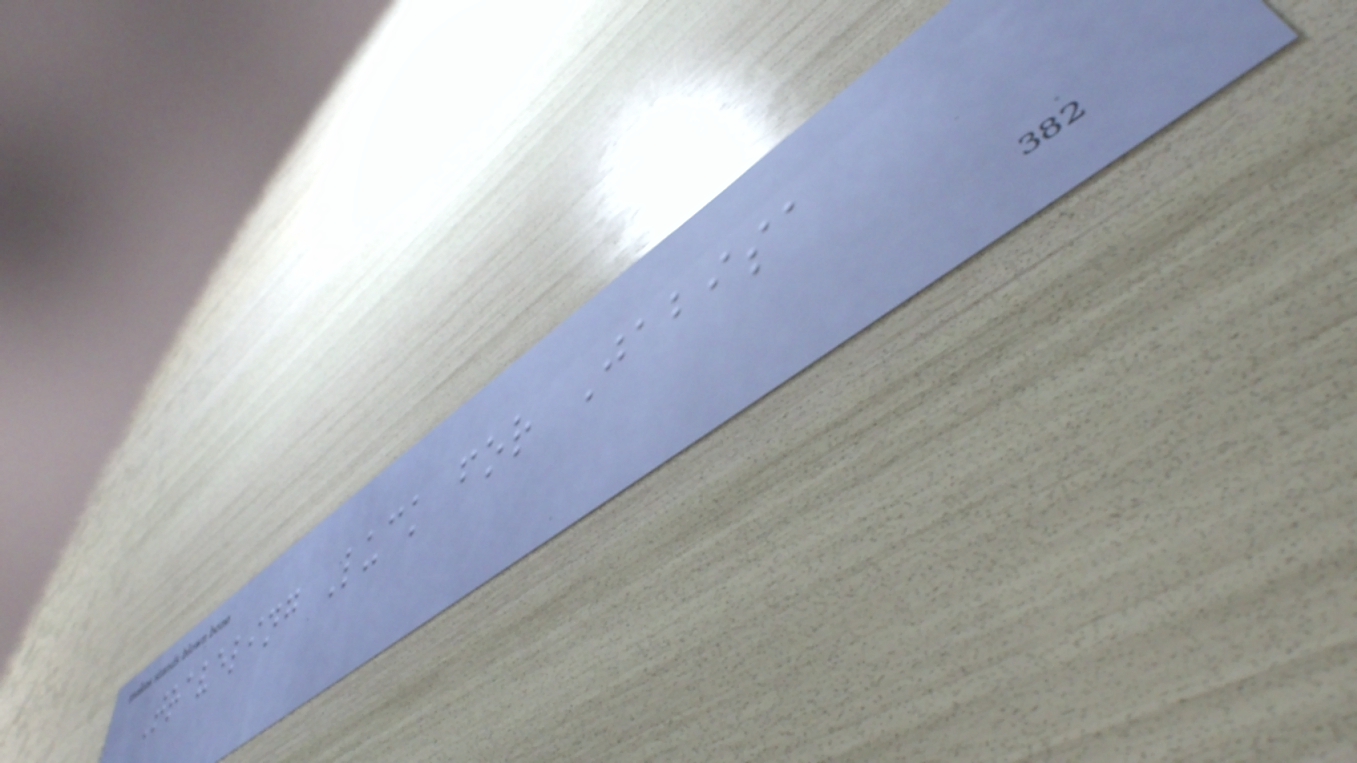Traveling Luck for Jabisa
